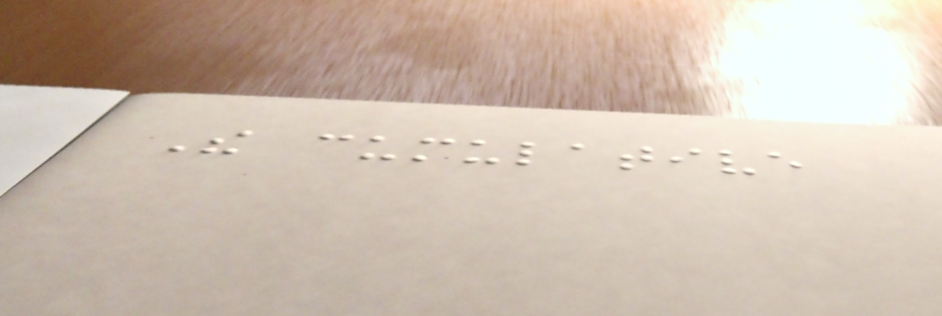The cumulative
